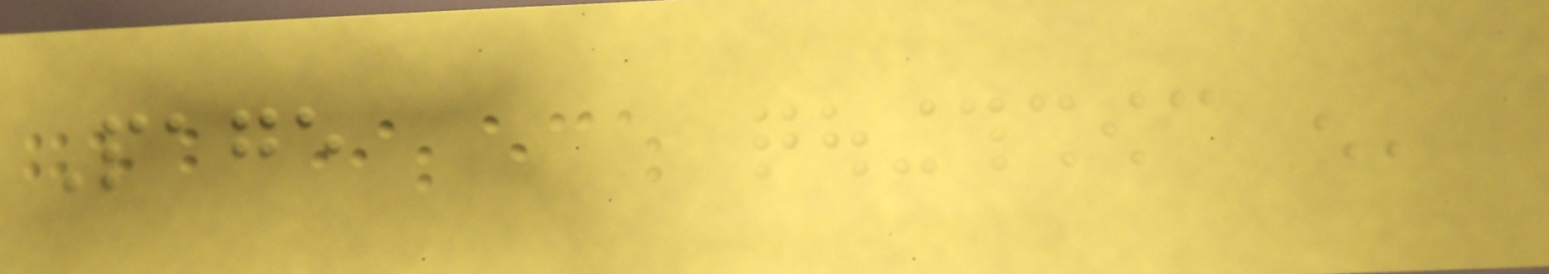Page
